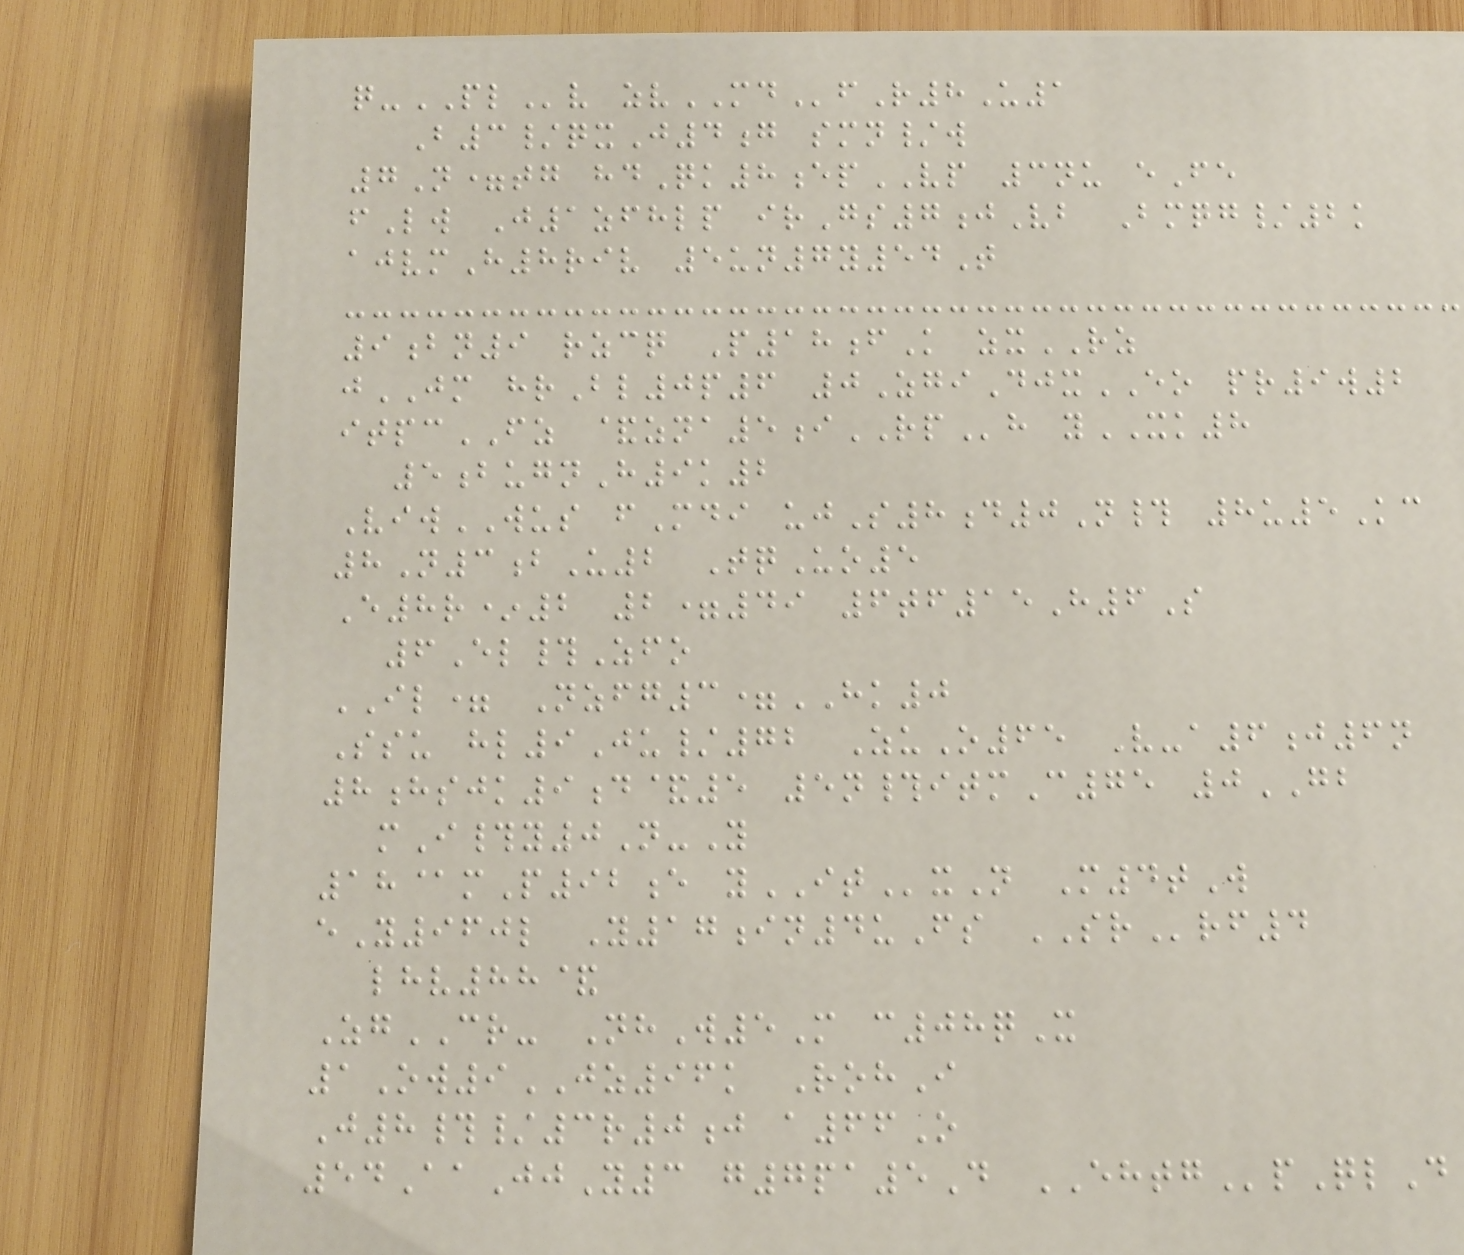q-PLv zvMDfR8U1
B3/qxJ4g smn/w
7N=tg hdQk8epVP 3nu eFe
fLw J1zfhlp irGs7jVb Bmqg/2k
ajvmH8riv 5un7y54T
9bn9 rzcq P18fK zxRZ
jJM hrBl0p6 0ZgiDjxEO pr9w2
itpcFZ &zna5iRPh yXK8
5bugnH9k2
ViwWUS fMdi ujS8d0N# 8u5Kc
8N3bU2 TqUo5
E8r*2 2=49 6tf15H6S
6El#Zfo
IL= Nzfg3=HK0
Ssu hl9Ju/72 ZuO65 V-a6j6n
8hsjk9d&5 5n#itmC75 0GB
mI#y0N-Y
18@mP92e yITxN M4tW
eY960l Y17in4uFs SRrf4
lhv88&
ZgCR- NhW5M c08qX
1Ow9JZ96k RohI
J8#/3r0j a66O
54AaJjY3 g7pa5D EHTGpQlD
